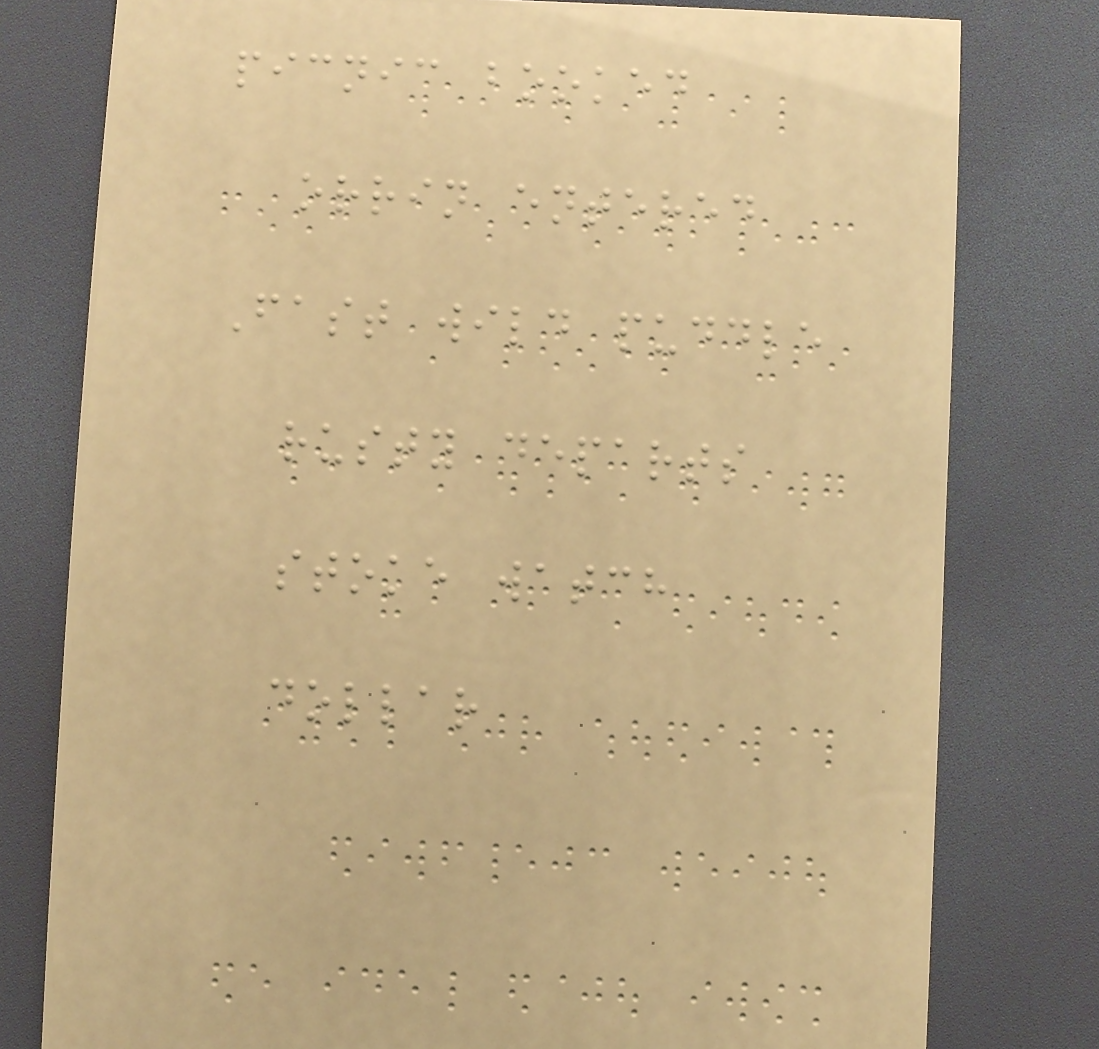picnic booked
orrin entered
Fast wild puddle
rusty departs
stoke watch
dollar
